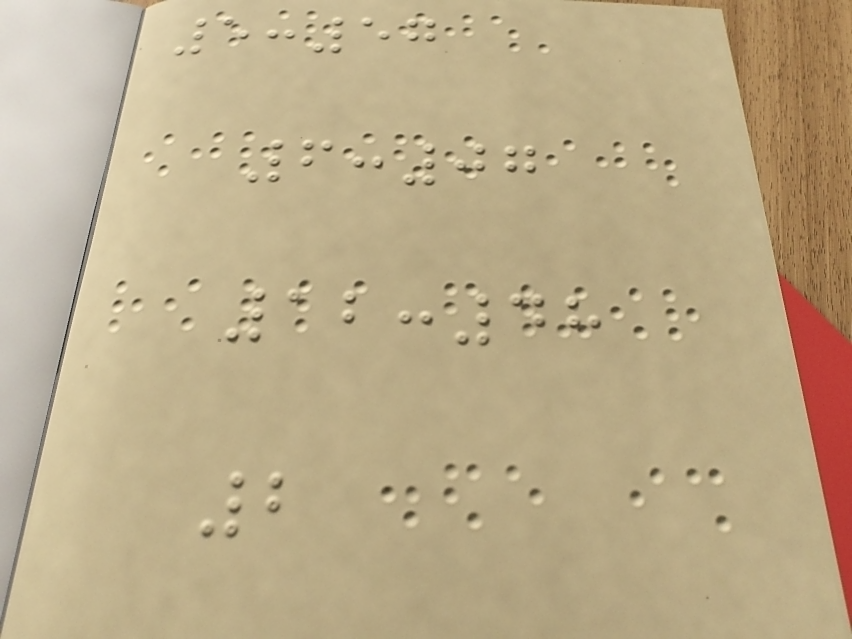5:57
6:07
12:48
2
